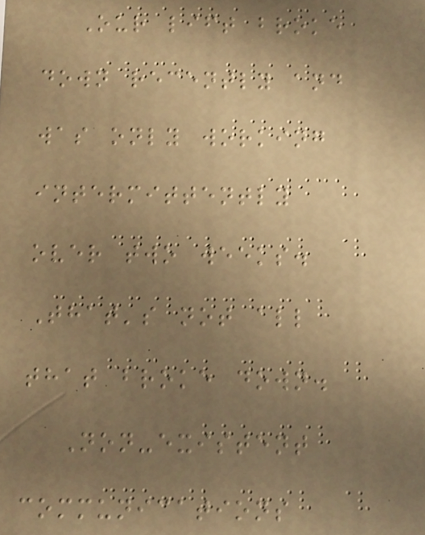Our lift broke
down recently and
was only working
intermittently
over two weeks.
That's not all
that broke down.
Non-existent
communications
